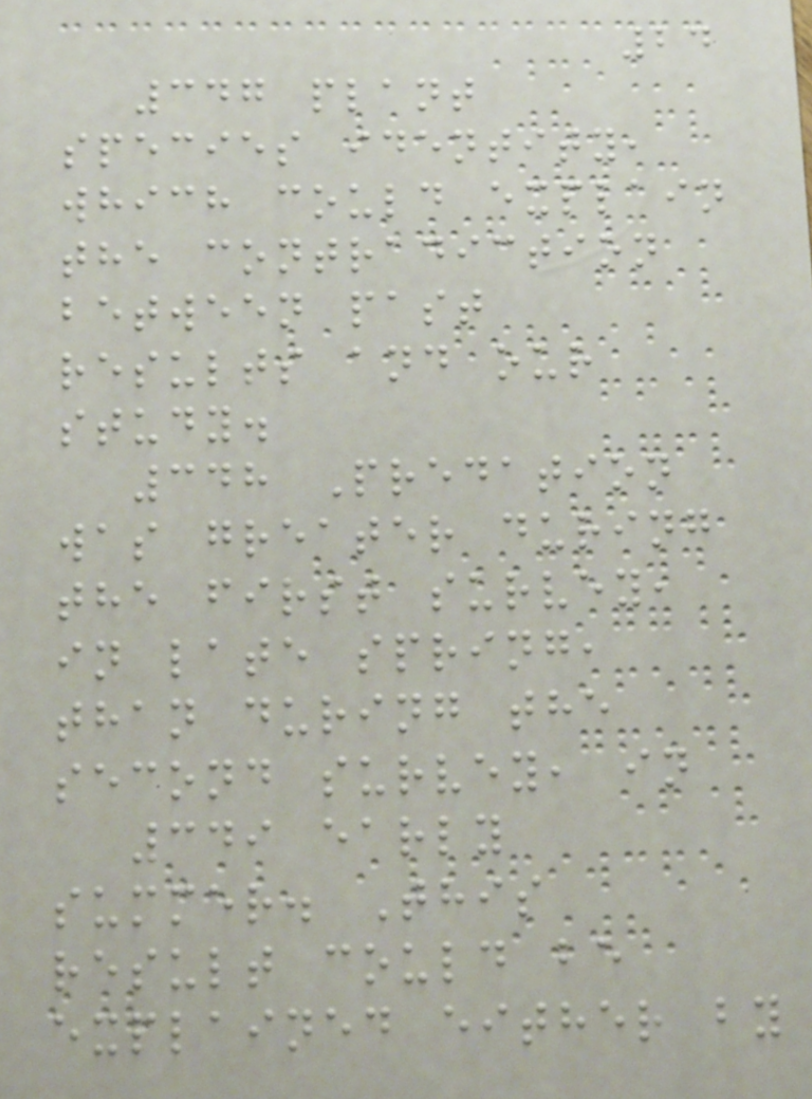24
347 plant
species identity,
which could explain
the contradiction
between past
results and our
study.
348 Predation
was greater during
the first survey,
in late spring,
than during the
second survey, in
349 early
summer. This
result could be
explained either by
